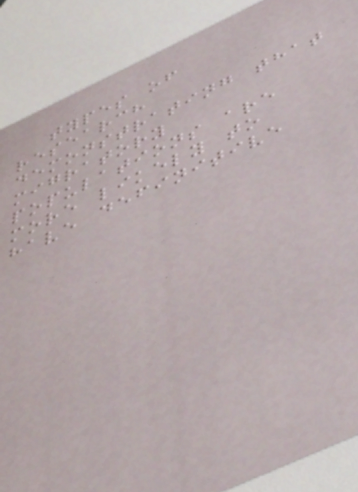types of
research
demonstrating that
migratory
populations are
more likely to
have definitive
